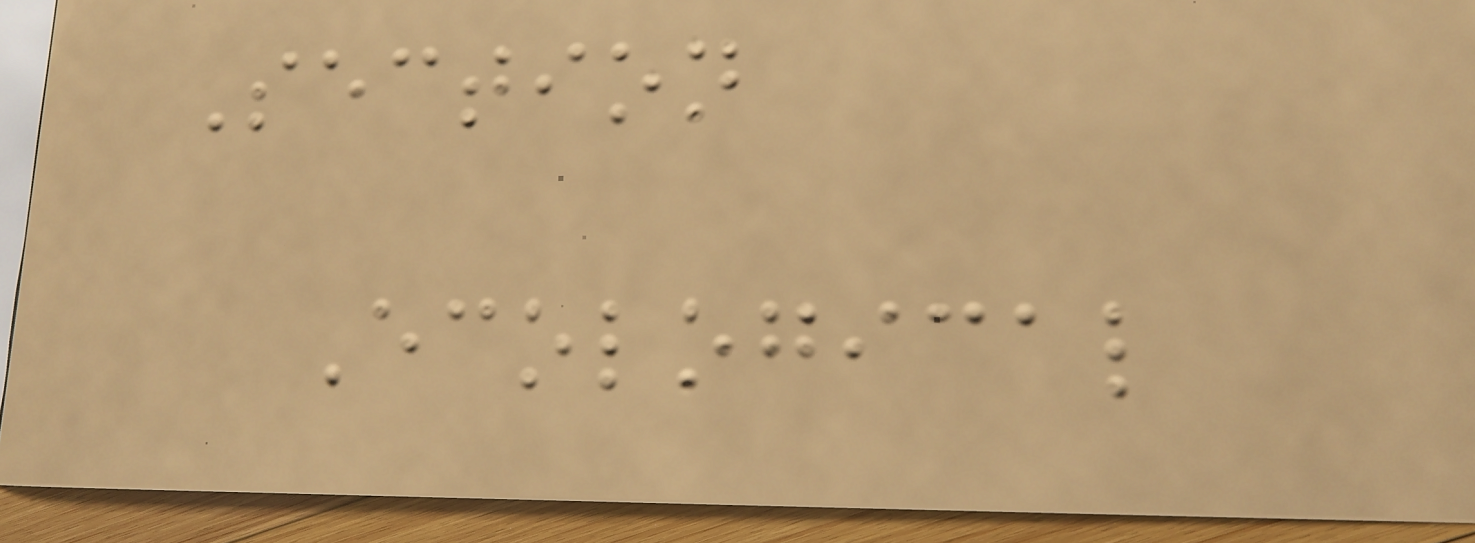Section
Ecological
